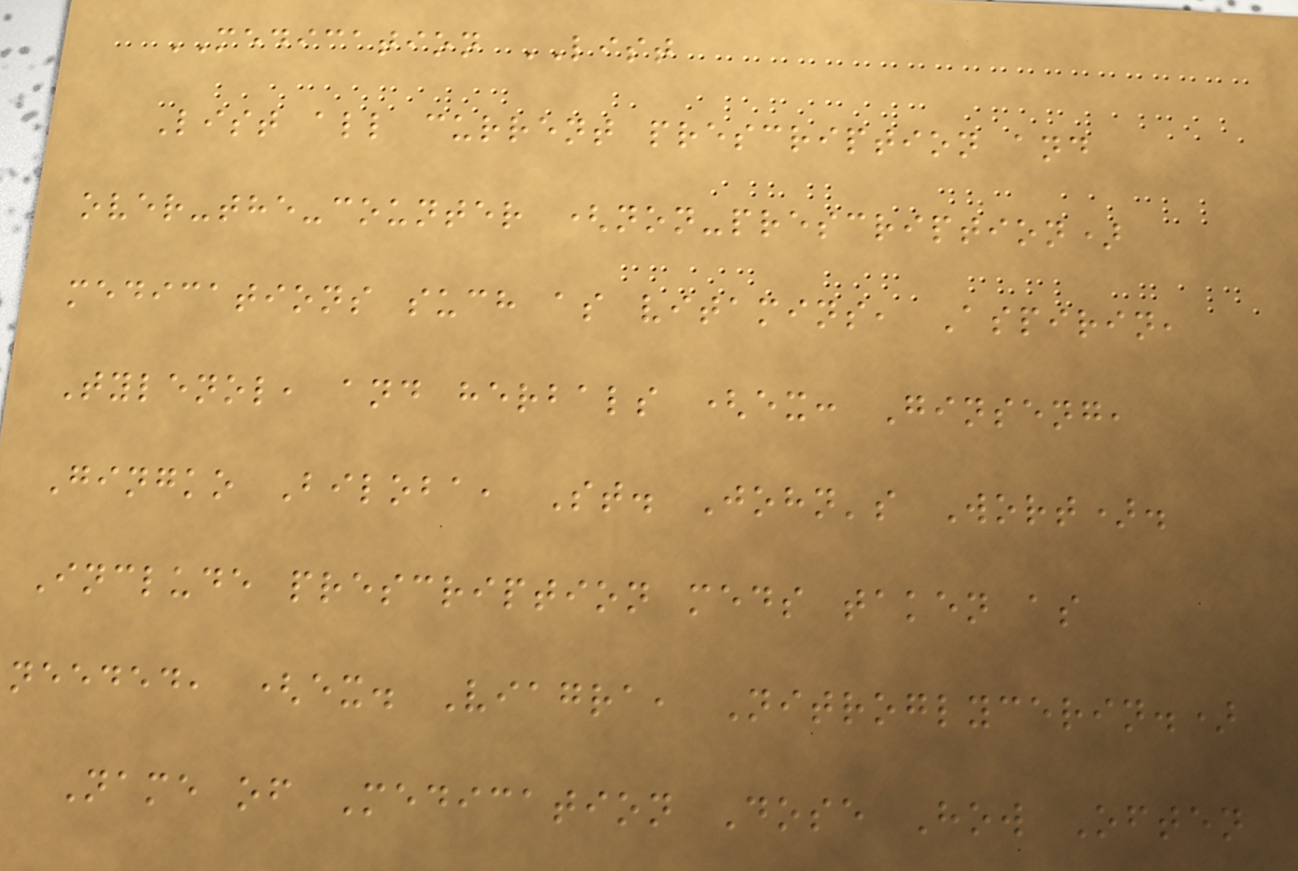MEDICATION LIST
List all current prescription and
over-the-counter (non-prescription)
medications such as vitamins, Aspirin,
Tylenol, and herbals (ex: Ginseng,
Gingko Biloba, St. John's Wort).
Include prescription meds taken as
needed, (ex. Viagra, Nitroglycerin.)
Name of Medication Dose How Often
